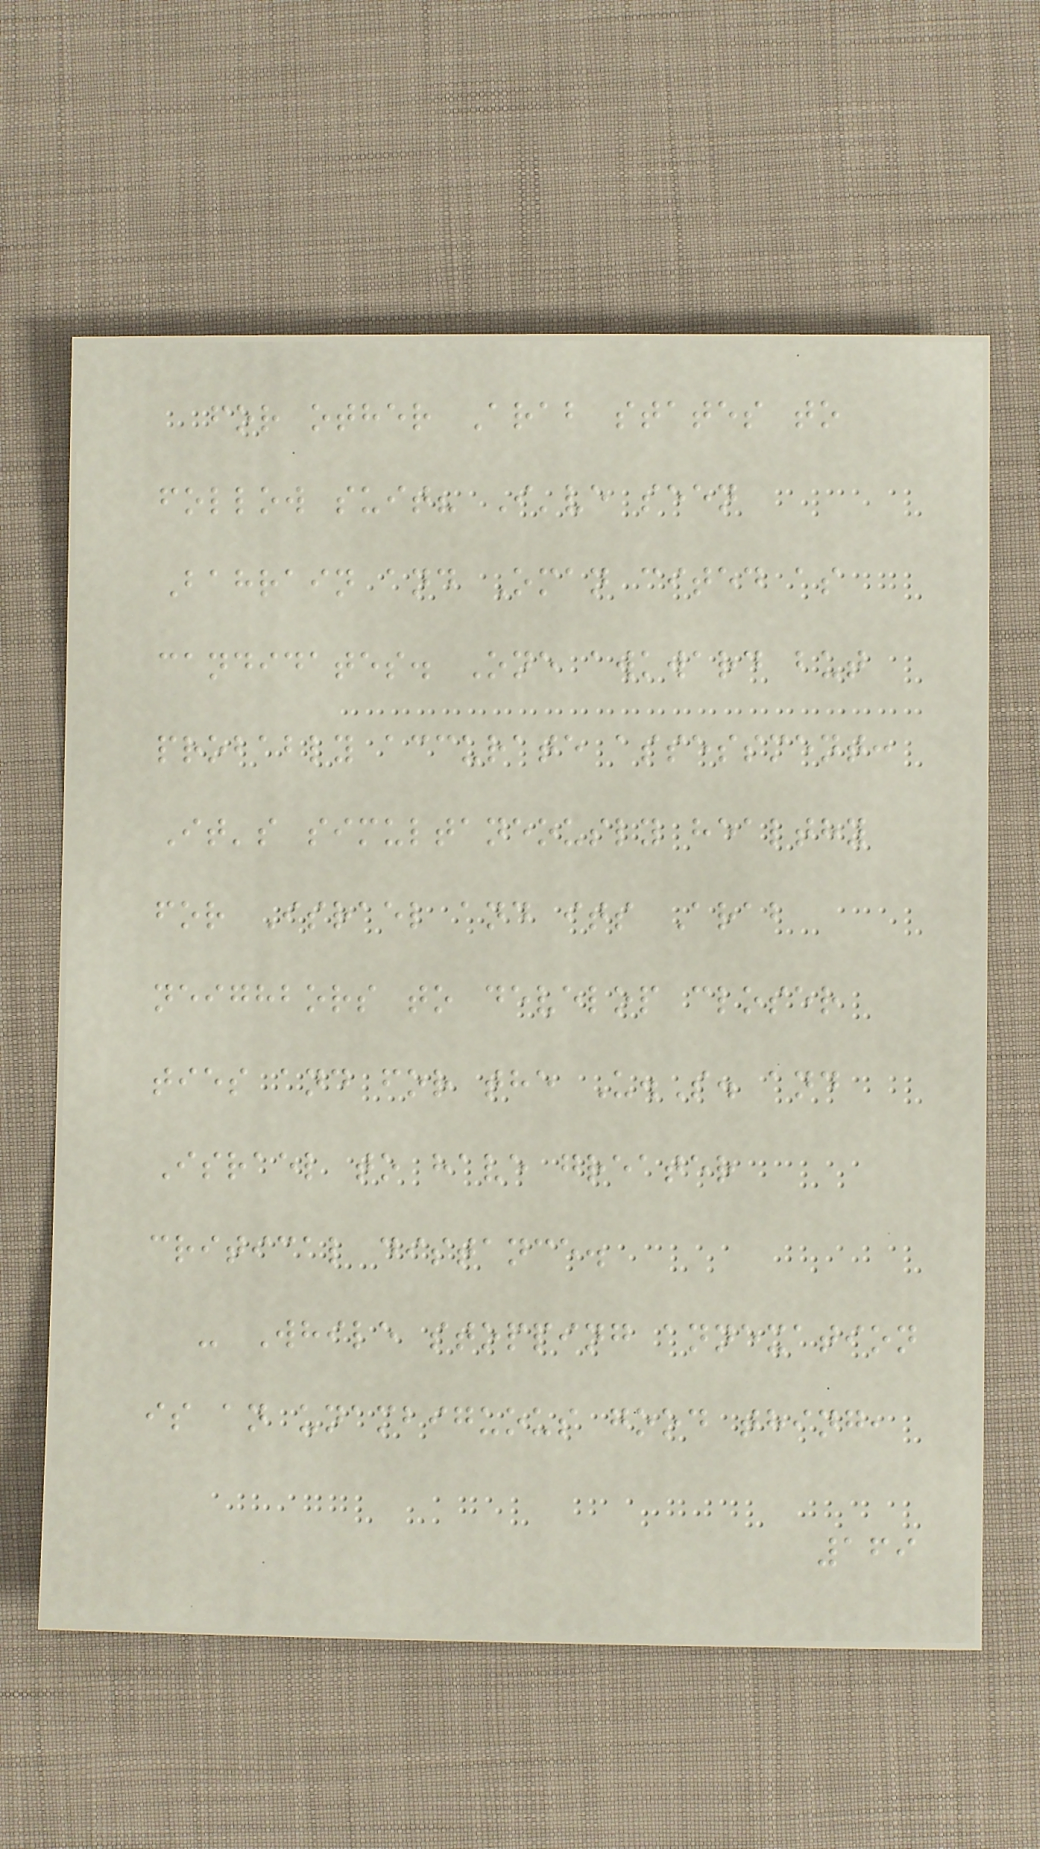for other Arab states to
follow suit? I've seen
Bahrain and Oman cited as
candidates. One awkward but
probably accurate assessment:
It's simultaneously healthy
for Israel and its Arab
neighbors to develop closer
ties and for the U.S. and
Israel to have greater
critical distance.
- While stopping annexation
is an unambiguous good thing,
169
